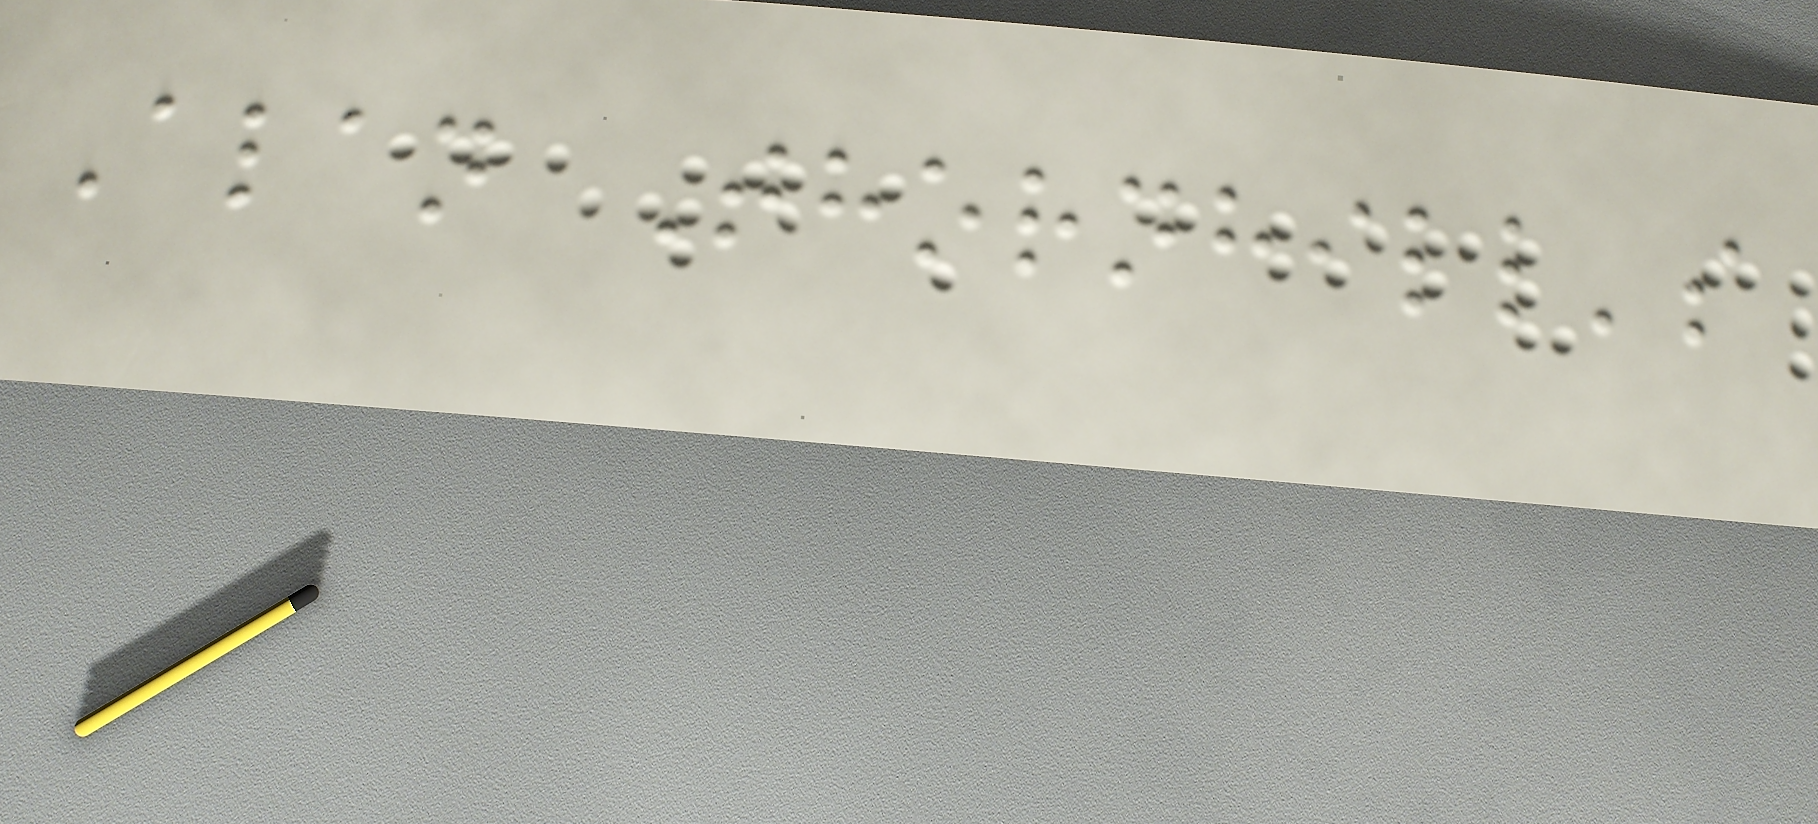Alan Thornhill's
